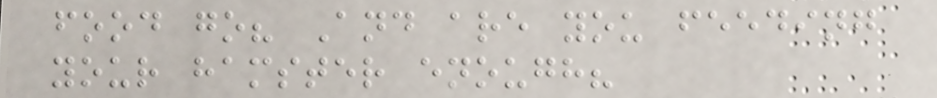food go? And are you feeding
your hamster enough?
